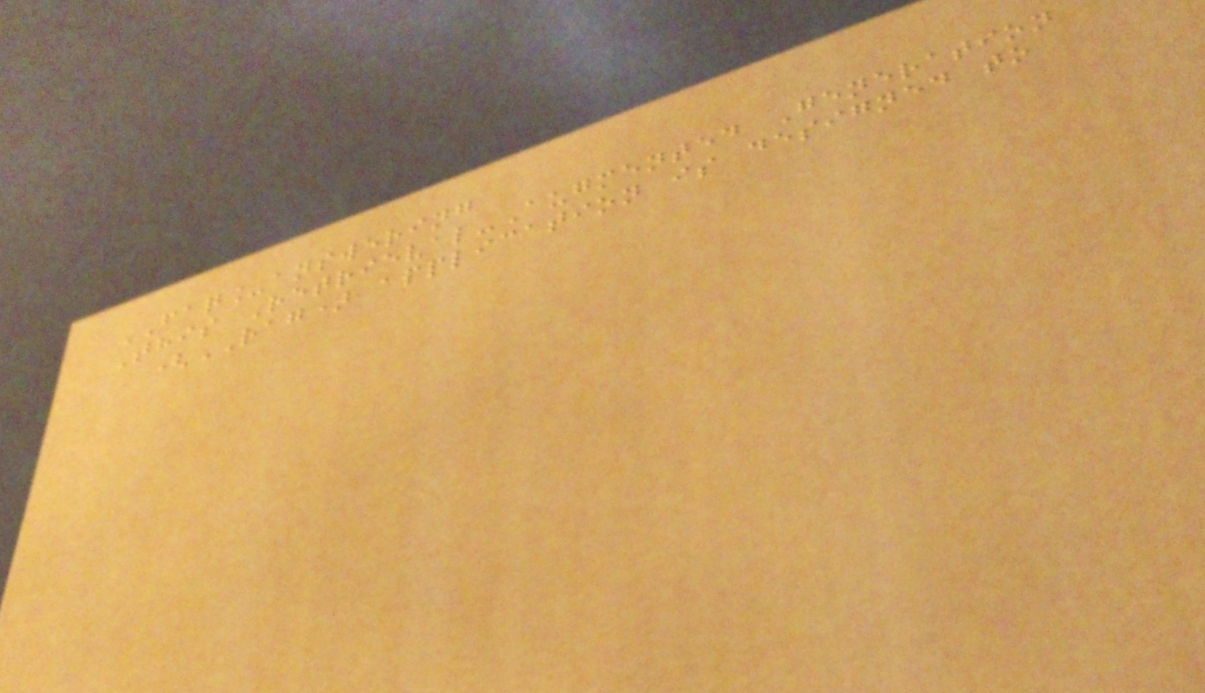FAQ_answering
This Retrieval-Augmented Generation
(RAG) application is designed to
